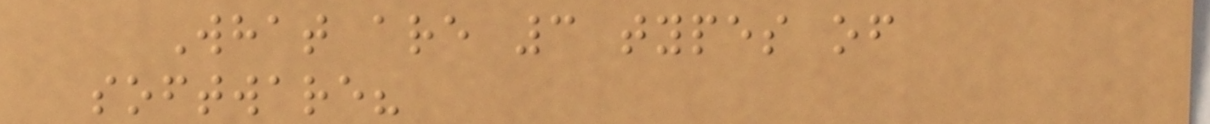What are 3 types of
software?
